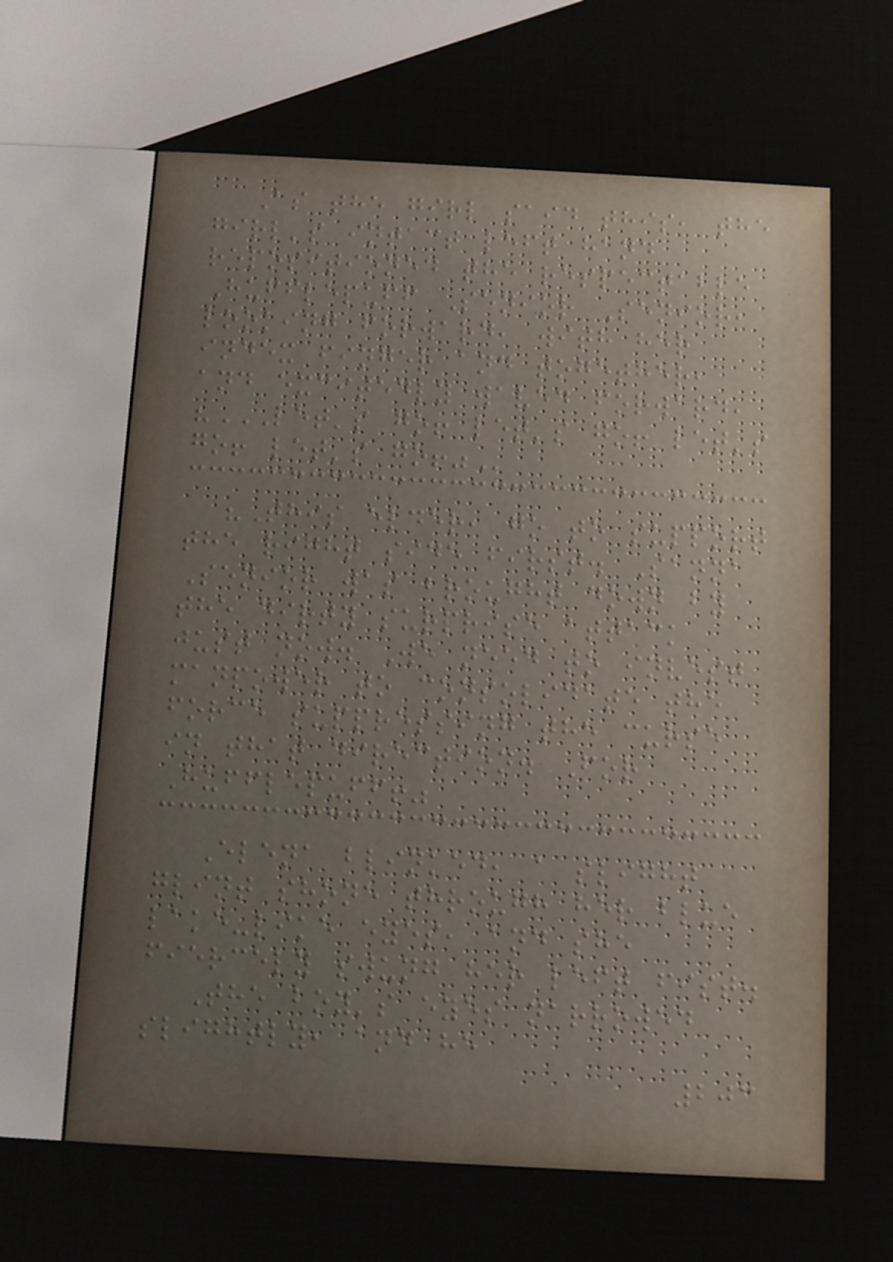As the girl said this, the
girl's intact left hand
repositioned the respectable
Hufflepuff Senior Senior,
looking forward, with her
index finger and together,
and excitedly waved forward,
"LET'S GO! LET'S GO! LET'S
GO! LET'S GO!"
"This elder, go to support
the right side first. Sanna
Senior was brought down by
the dirty surprise attack
just now. We need to invest
manpower to consolidate the
force suppressing the curse
in that direction. For
Hufflepuff!"
Elena blinked, a slight
glint shone through her blue
lake-like eyes, and she
fiercely swung her left fist.
The boy's eyes narrowed
slightly, and he
203
